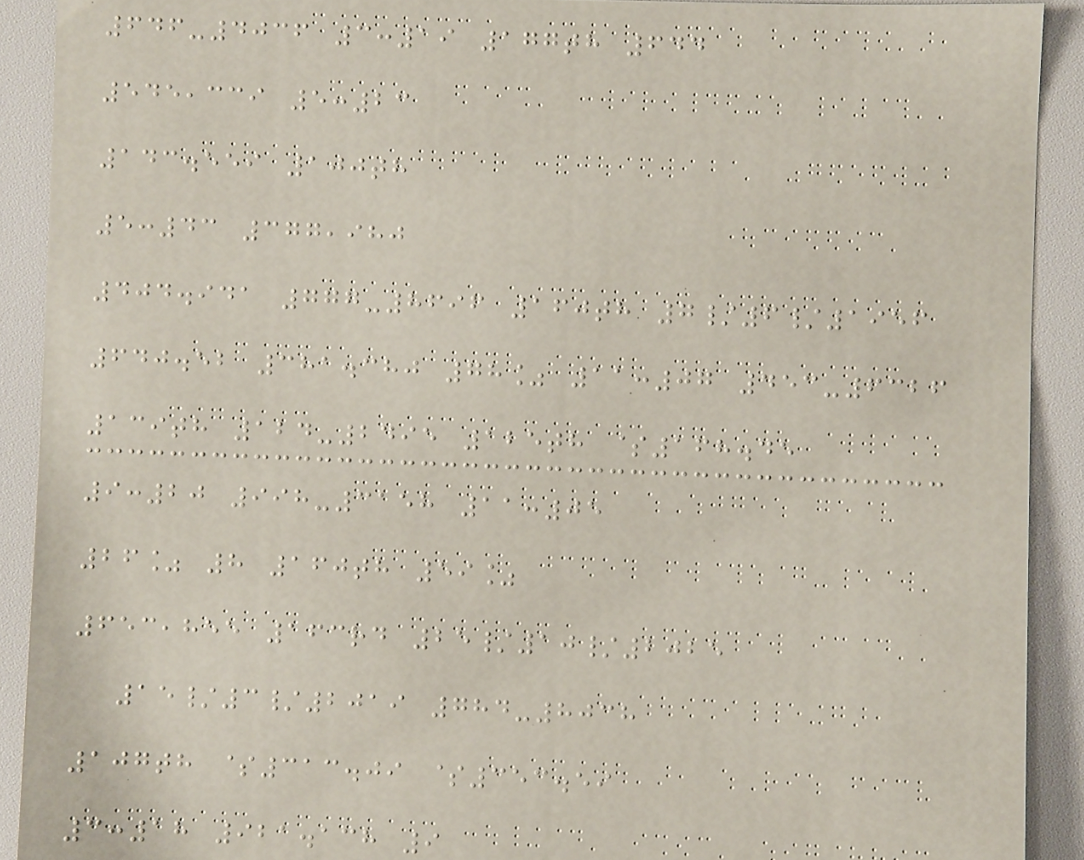646-4036 3:19 177th 644
545,339 5:23
143.559 100th
5:43 377,980
404.941 777-8696 160th 7/6/1956
640.52 381.380 78% 11:07 453-6326
139th 124-2495 125th $168.45
9:20 998-3158 11:05
26% 8 160th 59%
653,855 163rd 25/10/2025
15/3/2019 784-8038
107th $313.09 $353.59
3:18 921.138 9
